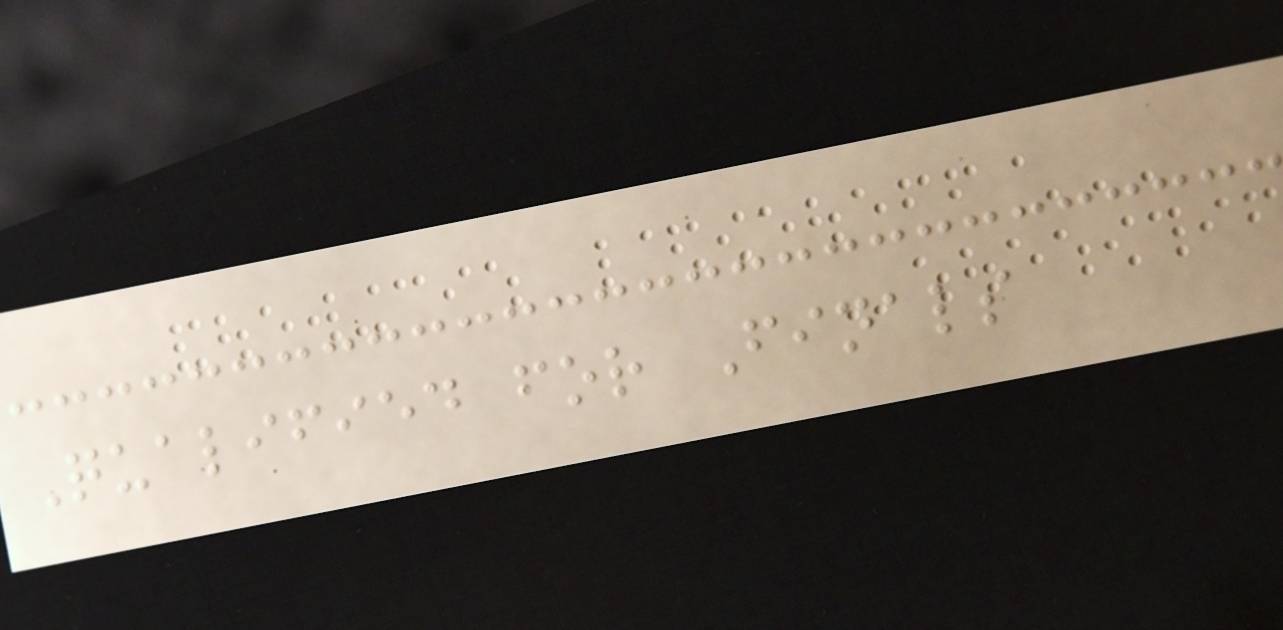Qualified for Finals
